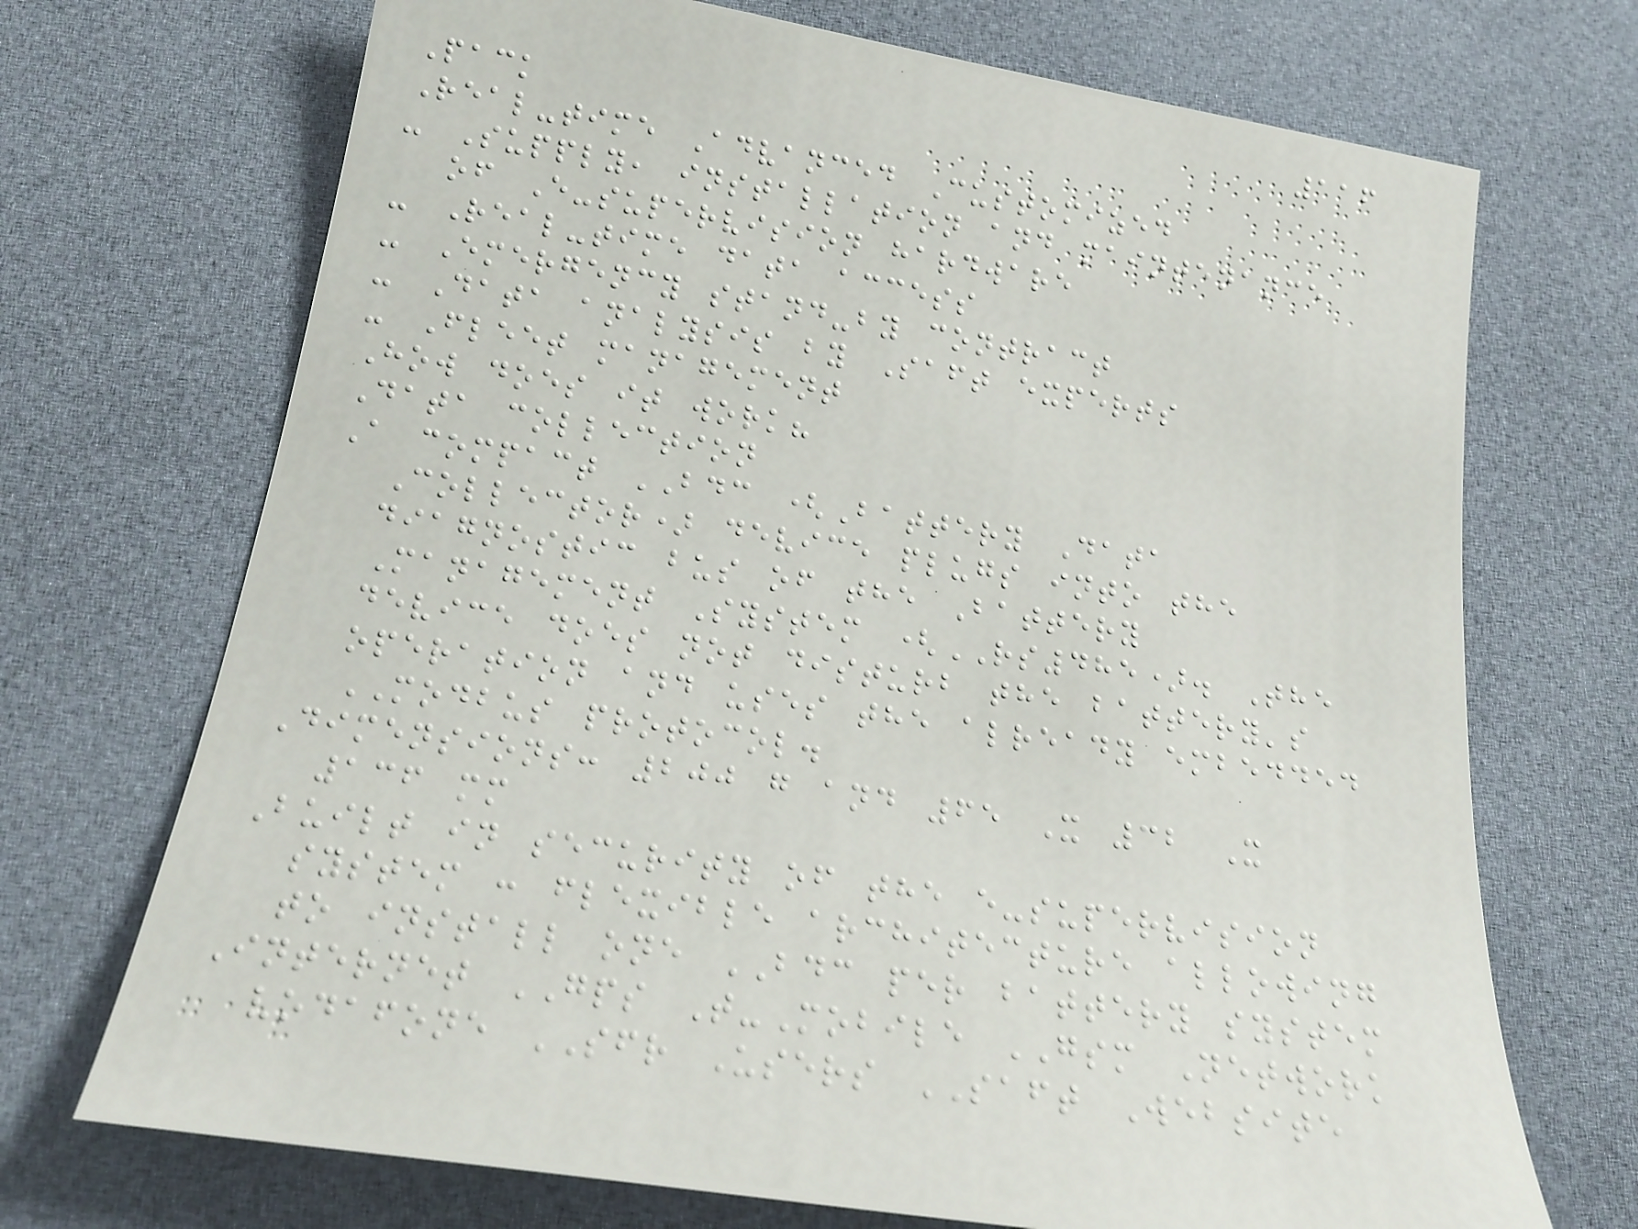116
Pack
Real-time Advanced Customized
- Supply, installation and maintenance
of E-supervision hardware
- Real-time data access
- Emergency stand-by contract
- Data analysis by Saft experts
- Fleet management
How does it work?
Data collection
A compact BDC (Battery Data
Collector) device plugs into the
diagnostic bus of the Battery
Management System (RS485). The
device does not disturb the battery's
operation and uses the already embedded
MODBUS protocol.
Dimensions: 200 g and 65 X 32 X
136 mm
Built in security of the e-supervision
system : flexible architecture allowing
to install one BDC per battery system
Internet GPS T-Mobile GSM Network
vodafone SFR Users SAFT Website
